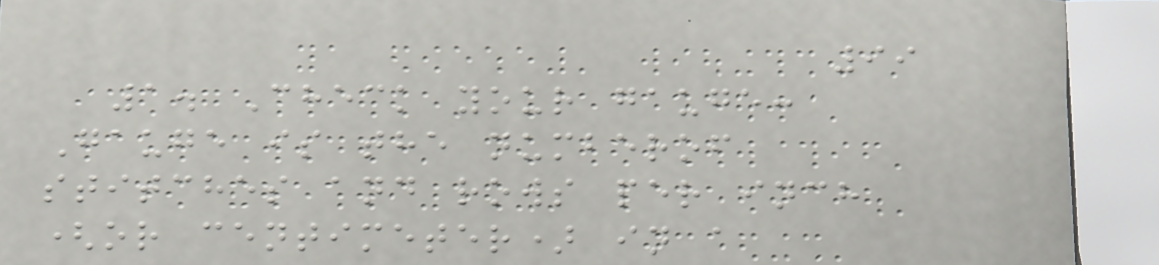99
1. Check your gauge:
Gauge is the numberof
stitches and rows per inch
(or centimeter) in a
